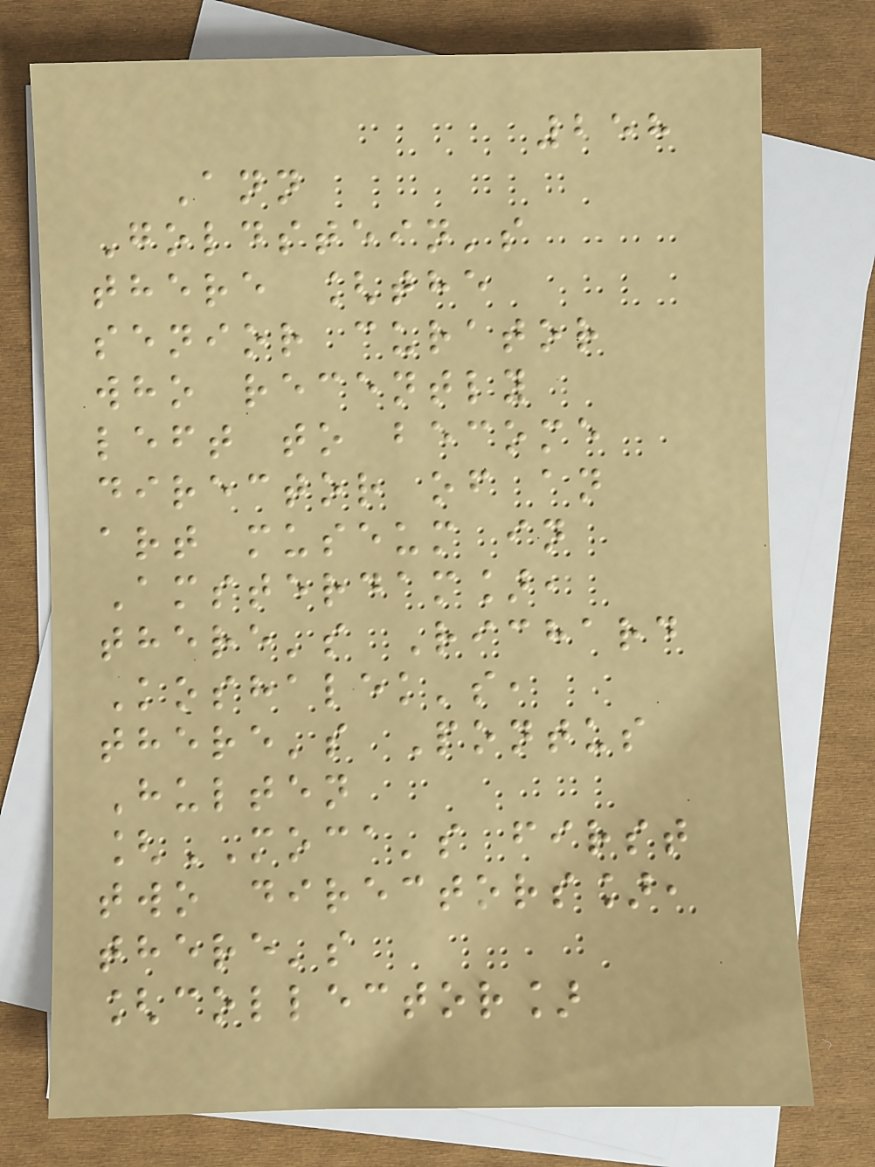258
Ann
Goldstein's
there [the
senior curator
who recently
left to become
director of an
art museum in
Amsterdam],
there's Richard
Koshalek's,
there's Pontus
Hulten
[MOCA's first
two directors],
there's
[collector]
